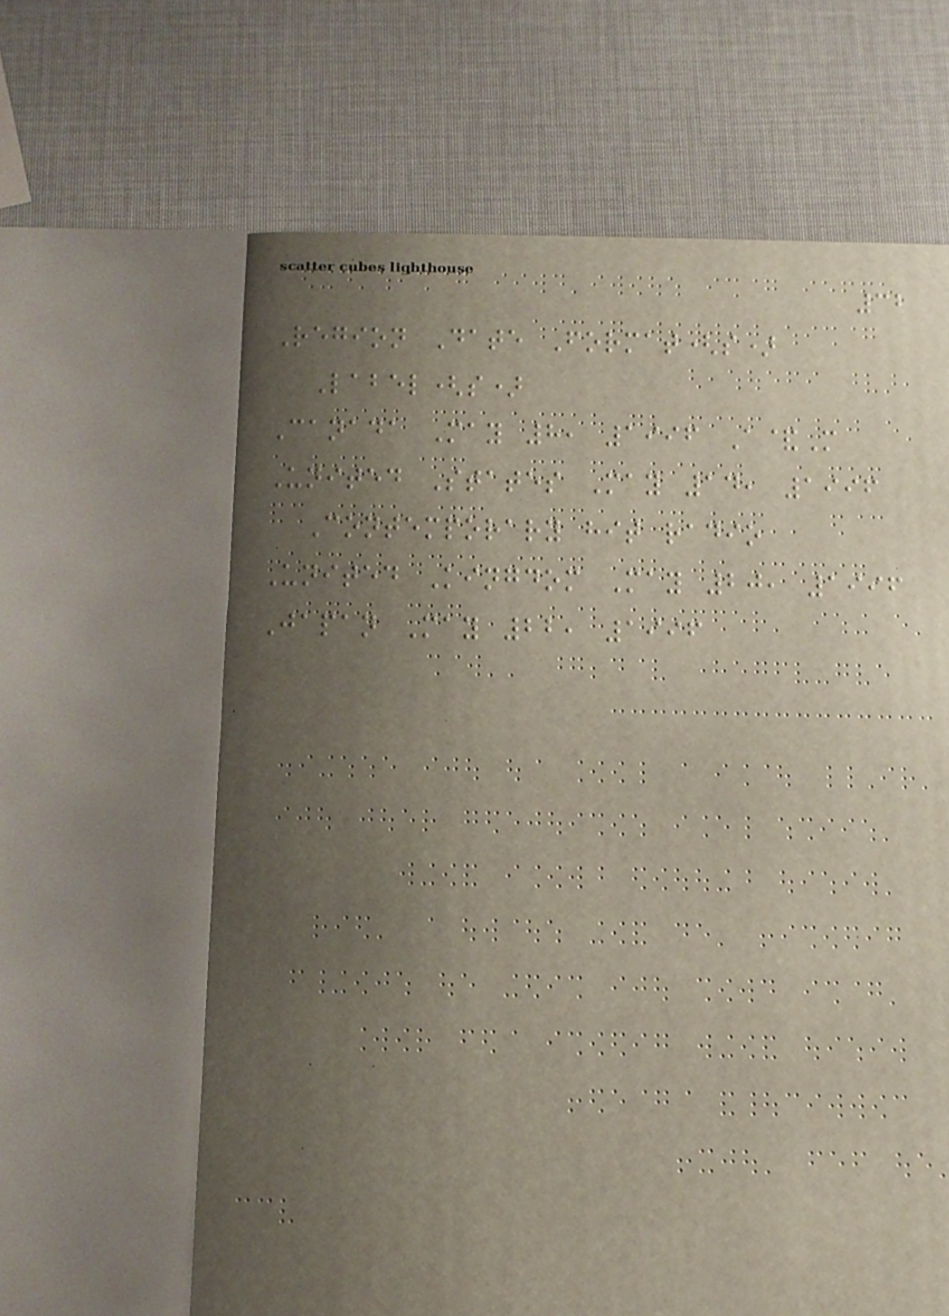32
Region Date Format(s)
Label(s)
Canada May 8, 1996 A&M
United States May 14, 1996
Contemporary hit radio
United Kingdom May 20, 1996
Japan May 22, 1996
